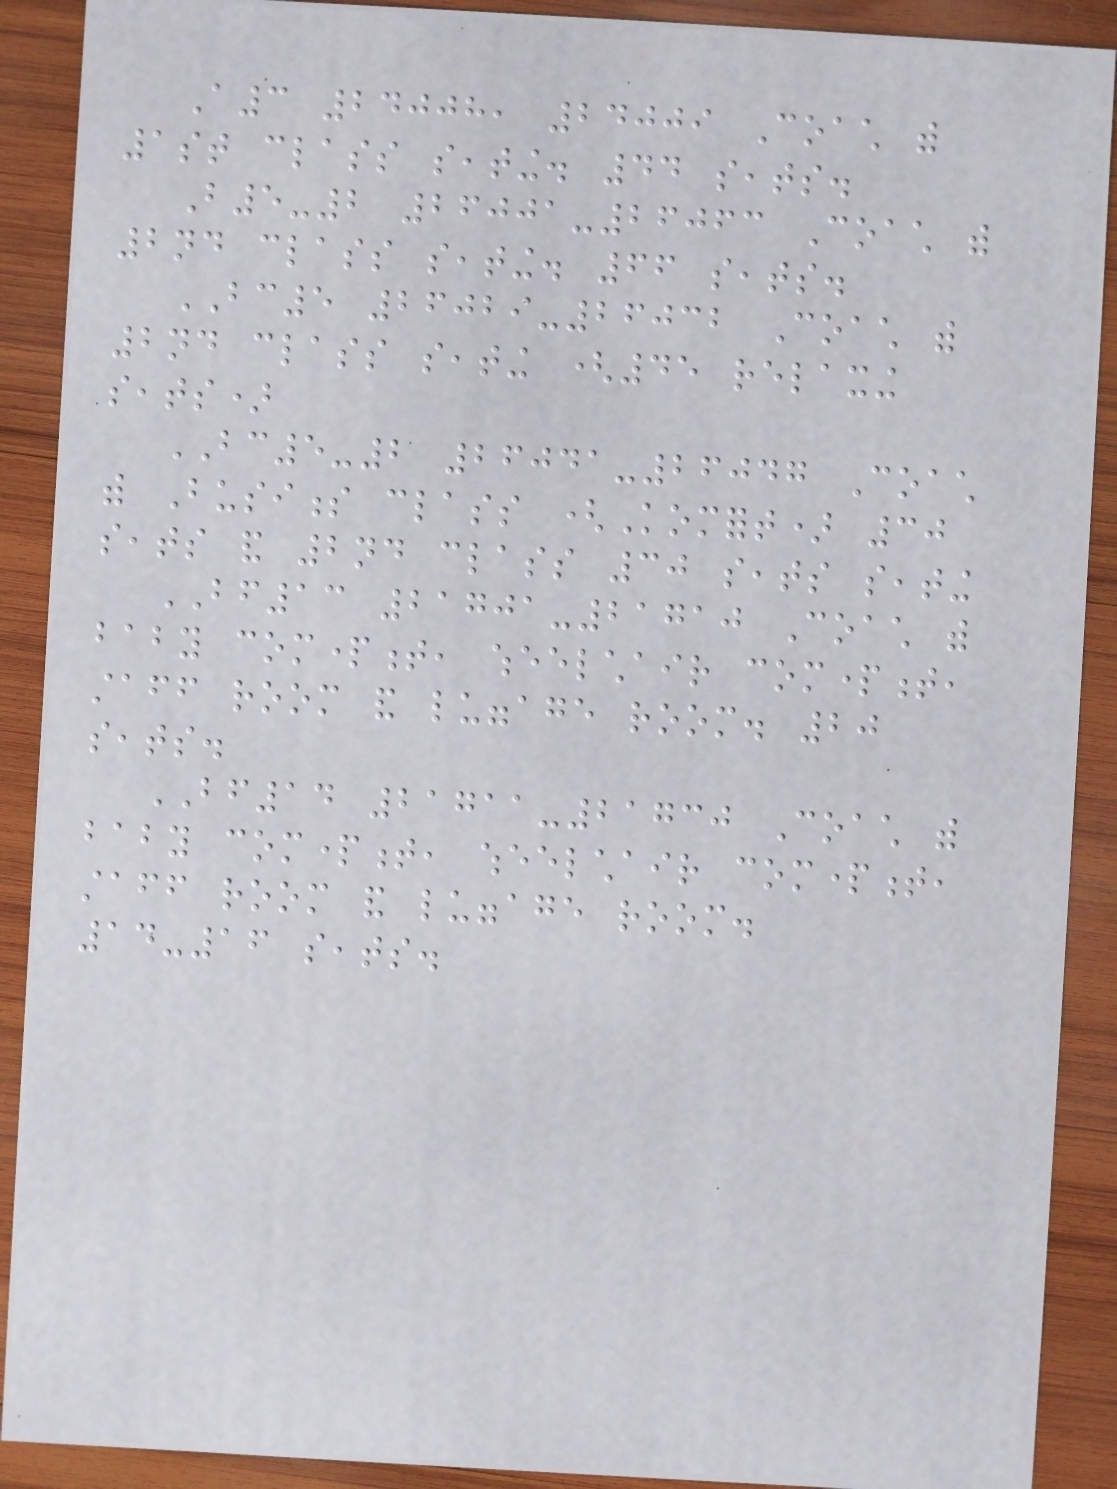A3 24008, 24009 Coach with
1st class seating. 44 seats.
B5-2 26001-26063 Coach with
2nd class seating. 66 seats.
BC5 26029-26032 Coach with
2nd class seating (45 relaxing
seats)
BC5-2 26041-26047 Coach
with Business class (Komfort) 30
seats and 2nd class 30 seats seating
BF13 21701-21710 Coach with
baby compartment, wheelchair compartment,
staff room and luggage room. 20
seats.
BF14 21711-21730 Coach with
baby compartment, wheelchair compartment,
staff room and luggage room.
14-16 seats.
